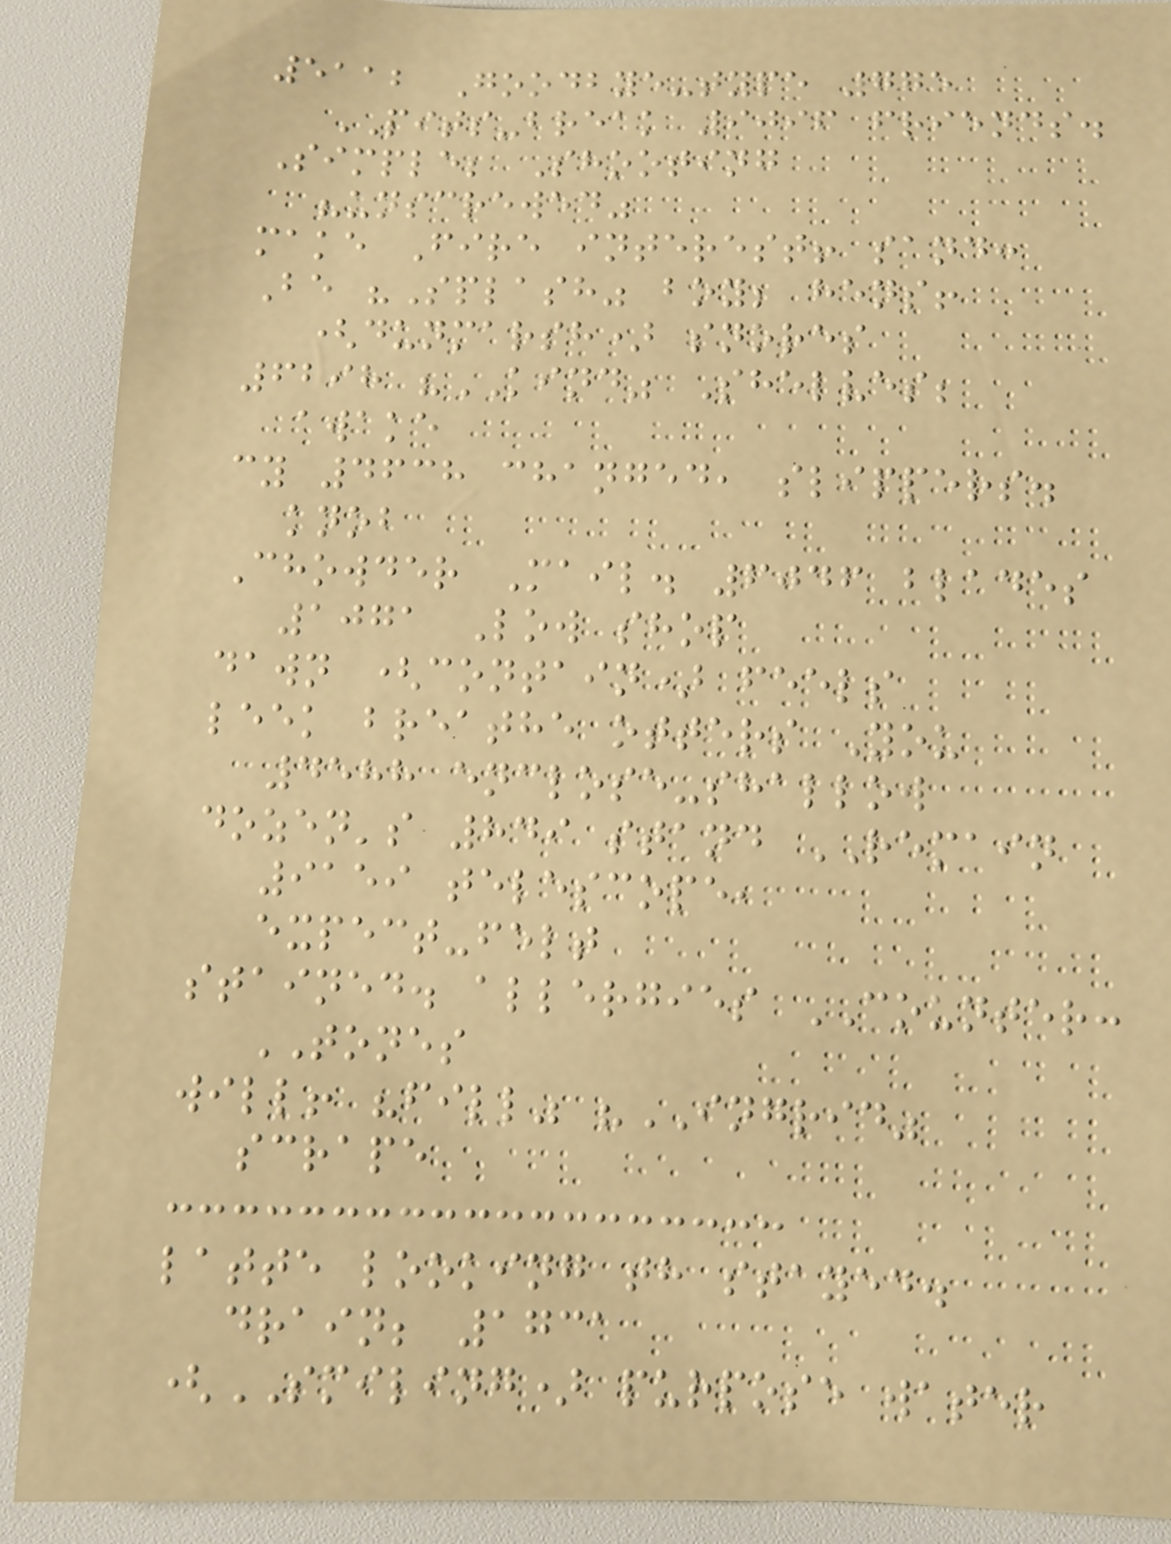5112 Goodbye-type 775
PITS-break 9096 friends.
Simple; Shooting
"unscrewed"
make Fire interest! sand:
Be "Splash" boy; hens!
(dunmarsh) snores
6298 "KIND" Shelves;
awake
cy 4638 changed, slippers.
knob
Chowder Mail. 6046 blades
1071 Low shop
dawn (contain) feels
leek breathe otters You
4588 enclose-shallow
dozen's 849 stand REMAIN
9159 telescope,
expect-felt
stained. allergies COUNTER:
TONES
will! "fill" "INGRID"
scrape
latte looking th stayed.
drain; 1731
(SMILING) purpose water
